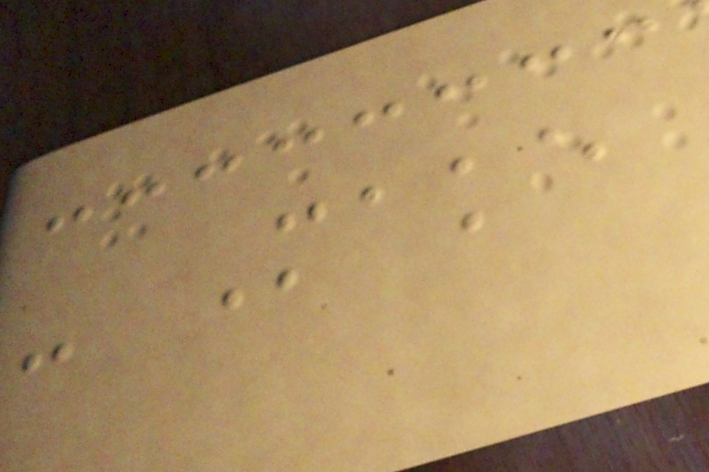- Make
